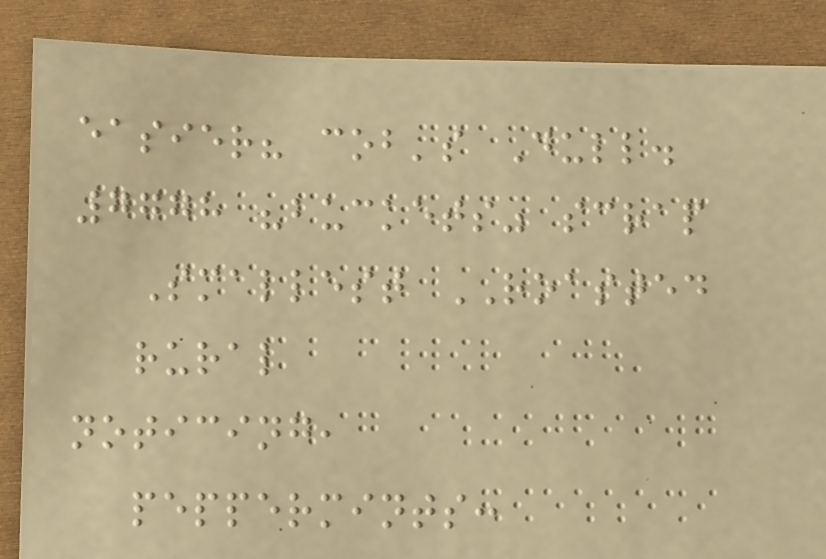easier? cob's Dull.
7778 "buckets" scrap
Smallest ROASTED
rural
noticing,
peppermints:
